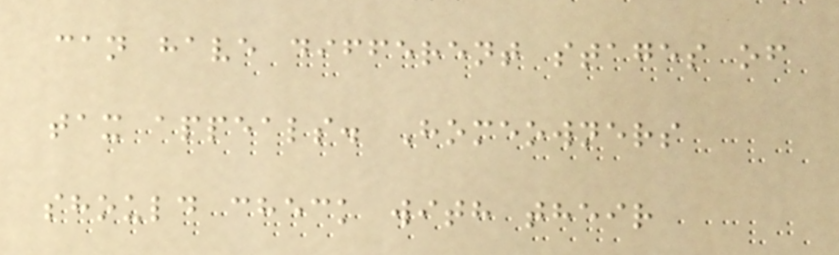can have different stages of
tax appeals. Homeowners
should check with their
